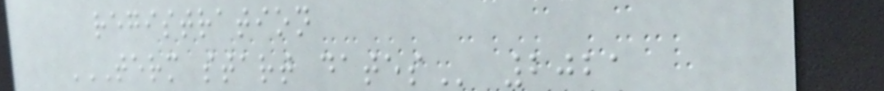registration
TERM START DATES 2021
